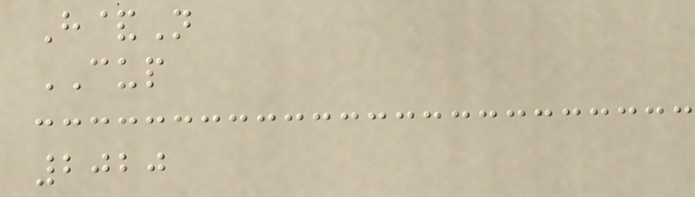H&N
CUP
2020
